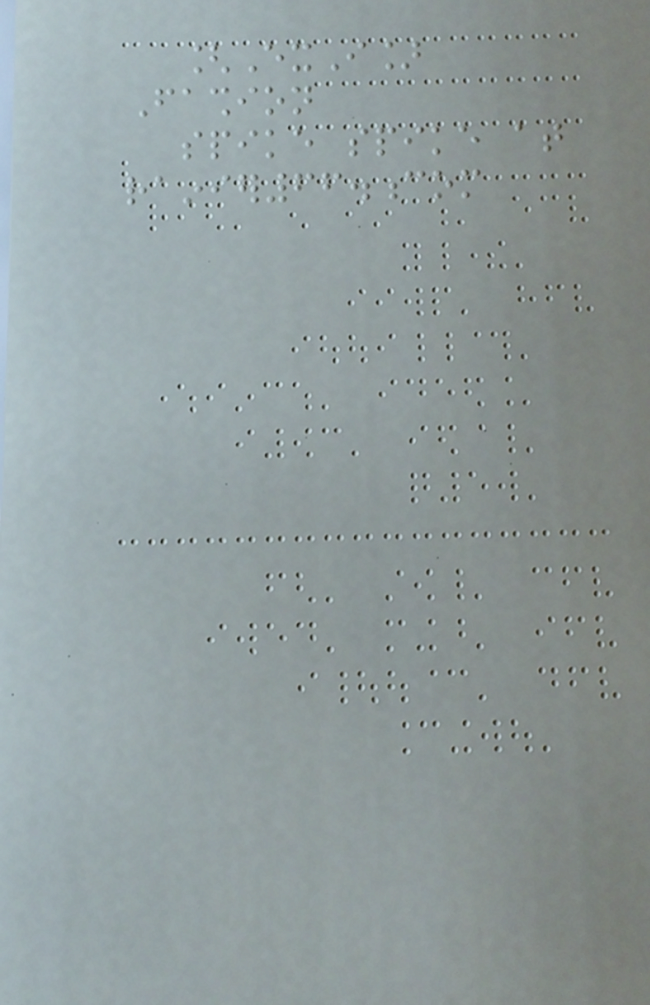[ExI]
Fashion
spike spike at
rainier66.com
